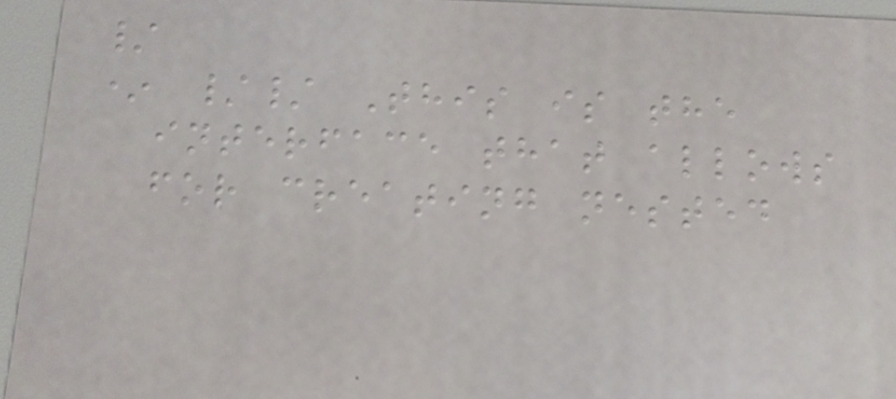/
* // This is the
interface that allows
for creating nested
